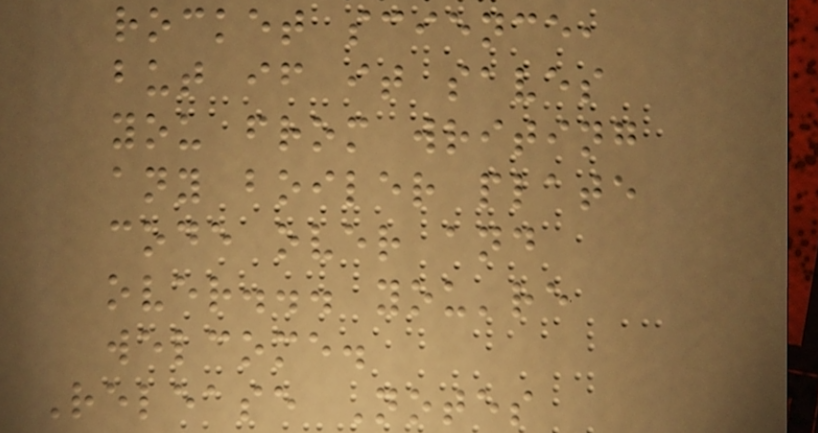rocket science,
but if it saves
you from writing
any boiler plate
code over and
over... you're
welcome.
Release Notes
